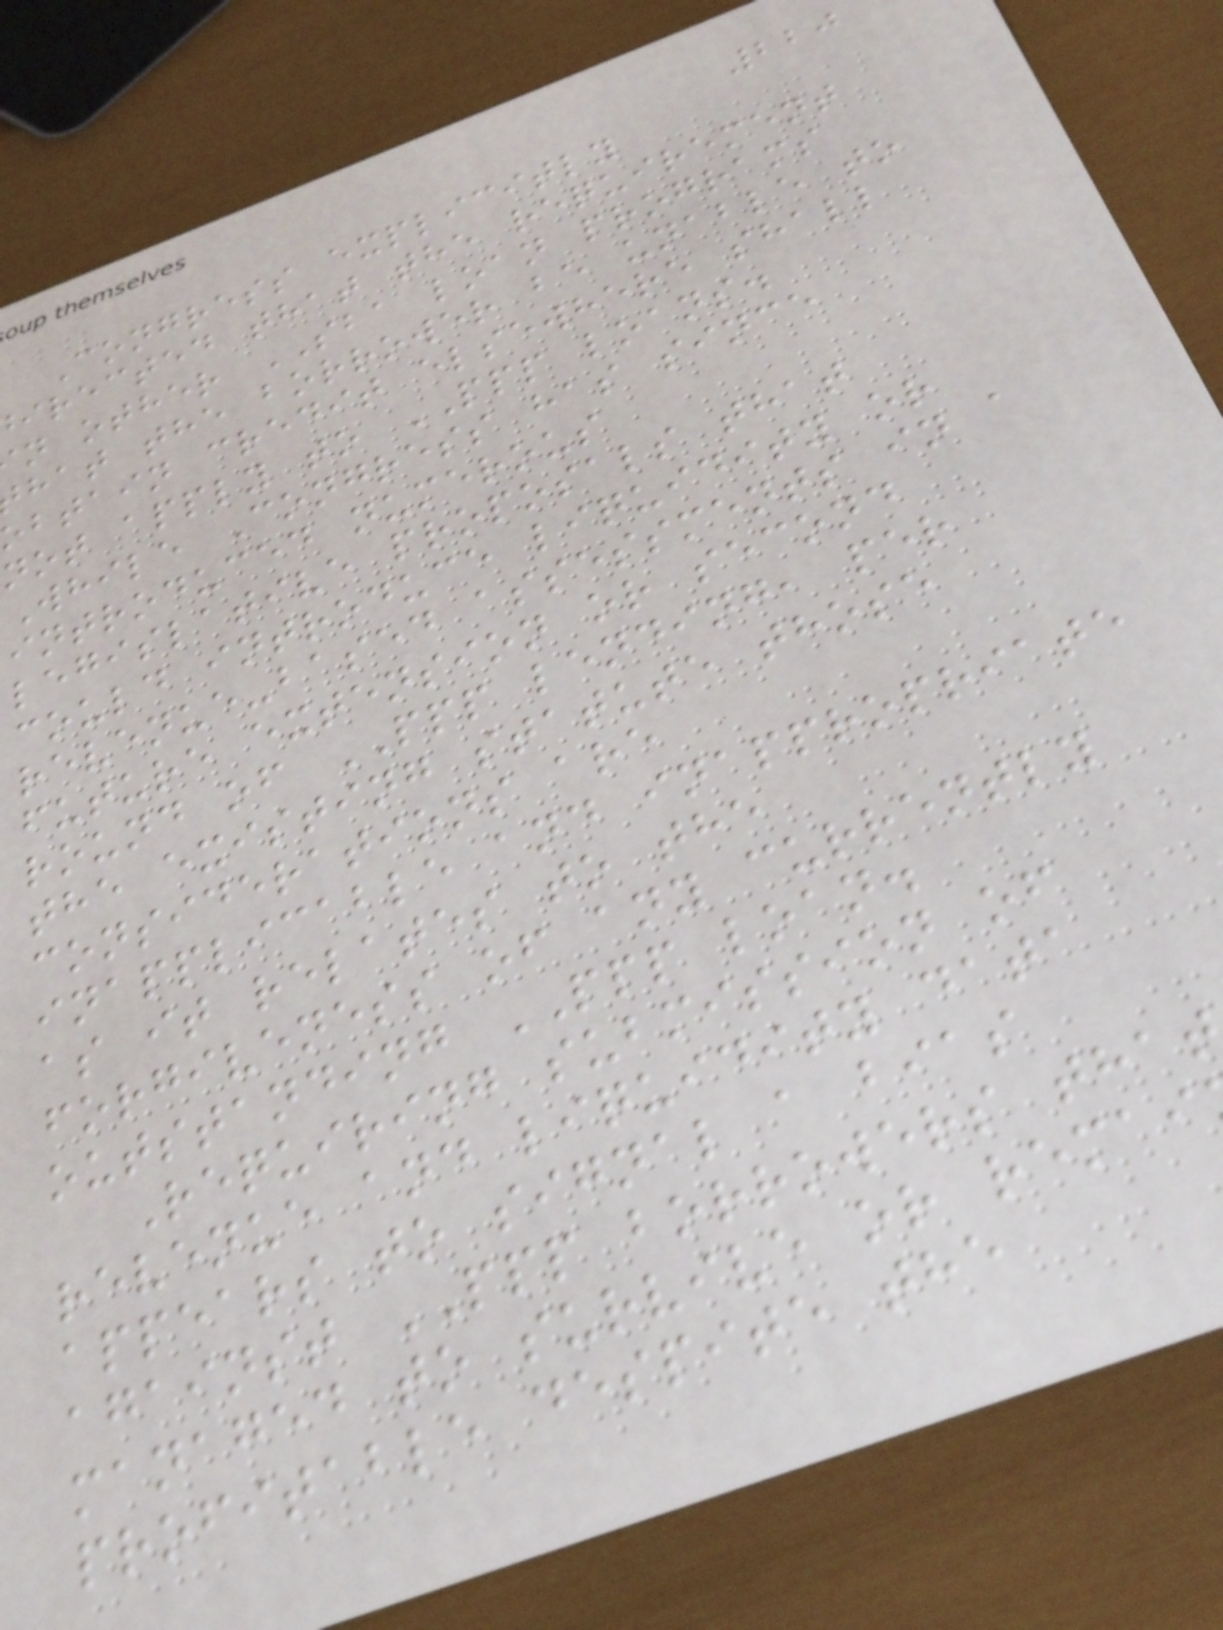220
Congress explicitly
irected that the requirement
n other SBA loan programs
hat the borrower be unable to
btain credit elsewhere shall
not apply to PPP loans.
While Congress has since
introduced numerous
legislative proposals that
could introduce liquidity or
revenue-based assessments in a
future extension or second
round of PPP lending, per
the existing statute those
considerations are
inapplicable and inappropriate
as it relates to the
forgiveness of any currently
outstanding PPP loan.
Requiring submission of
revenue and liquidity data
appears to signal a bias
against PPP borrowers tha
managed to survive or remai
profitable despite the
